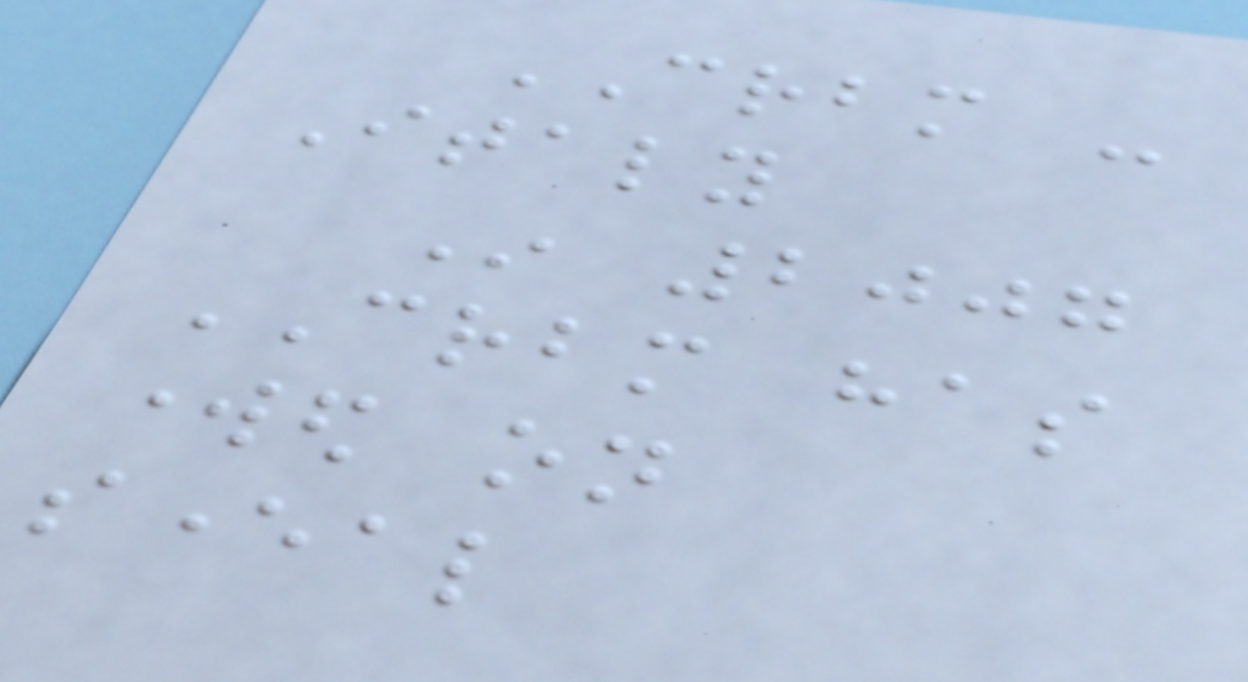CRBM -
Italy
In 2007
CRBM has
worked on
several
